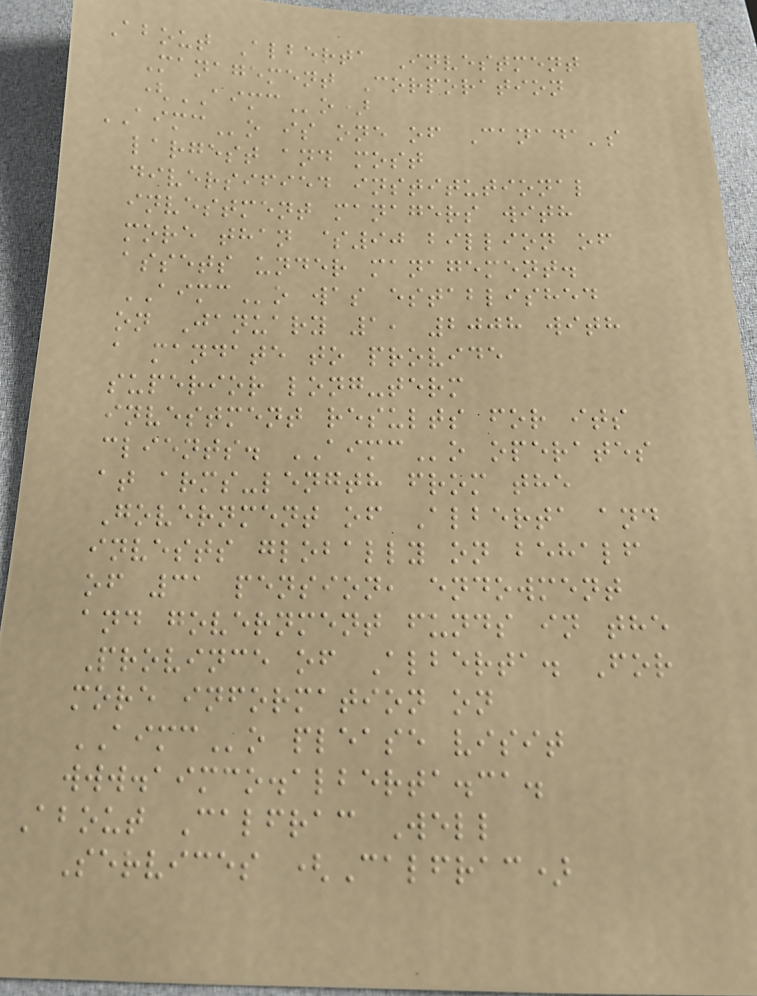About Alberta Investment
Management Corporation
(AIMCo)
AIMCo is one of Canada's
largest and most
diversified institutional
investment managers with
more than $90 billion of
assets under management.
AIMCo was established
on January 1, 2008 with
a mandate to provide
superior long-term
investment results for its
clients. AIMCo operates
at arms-length from the
Government of Alberta and
invests globally on behalf
of 31 pension, endowment
and government funds in the
Province of Alberta. For
more information on
AIMCo please visit
www.aimco.alberta.ca.
About Calfrac Well
Services (Calfrac)
